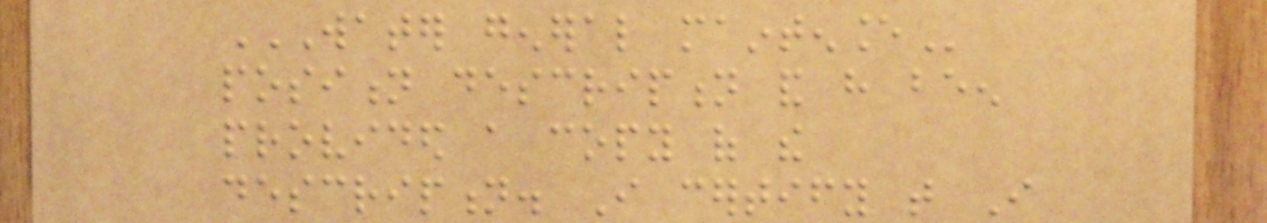WATER GENERAL MAINTENANCE
position description and have been
provided a copy of the
description. I certify that I
